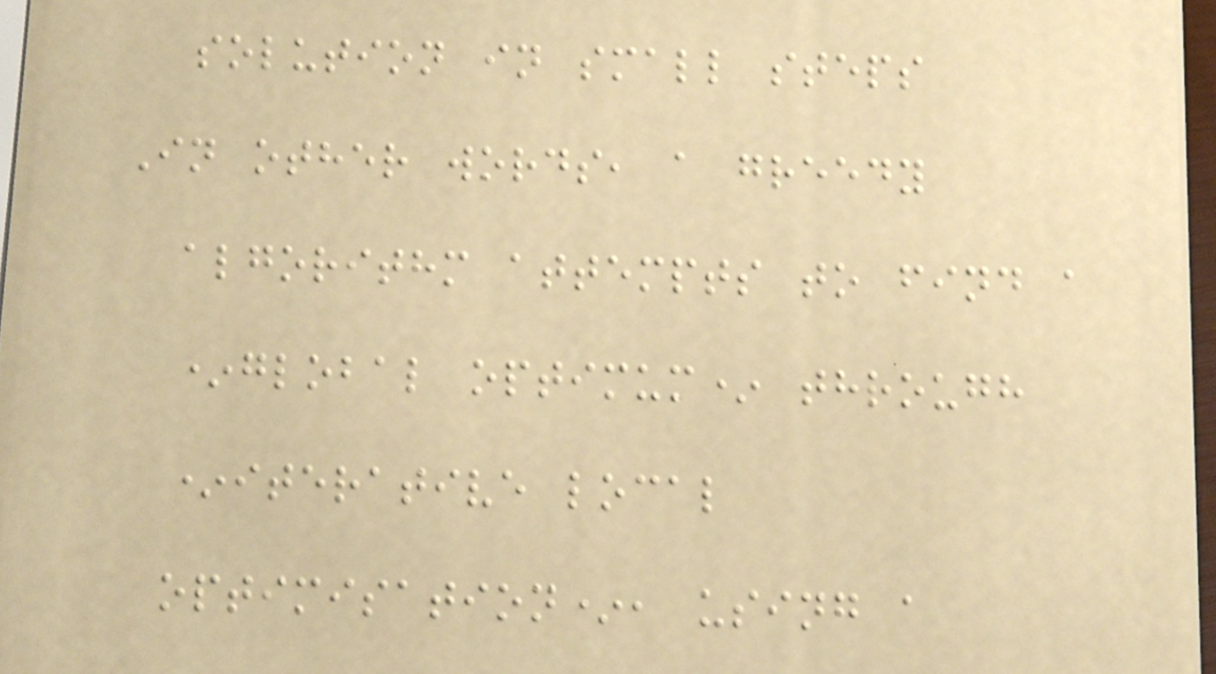solution in small steps
In other words, a greedy
algorithm attempts to find a
*global optimum* through
*iterative local
optimisation*, using a
